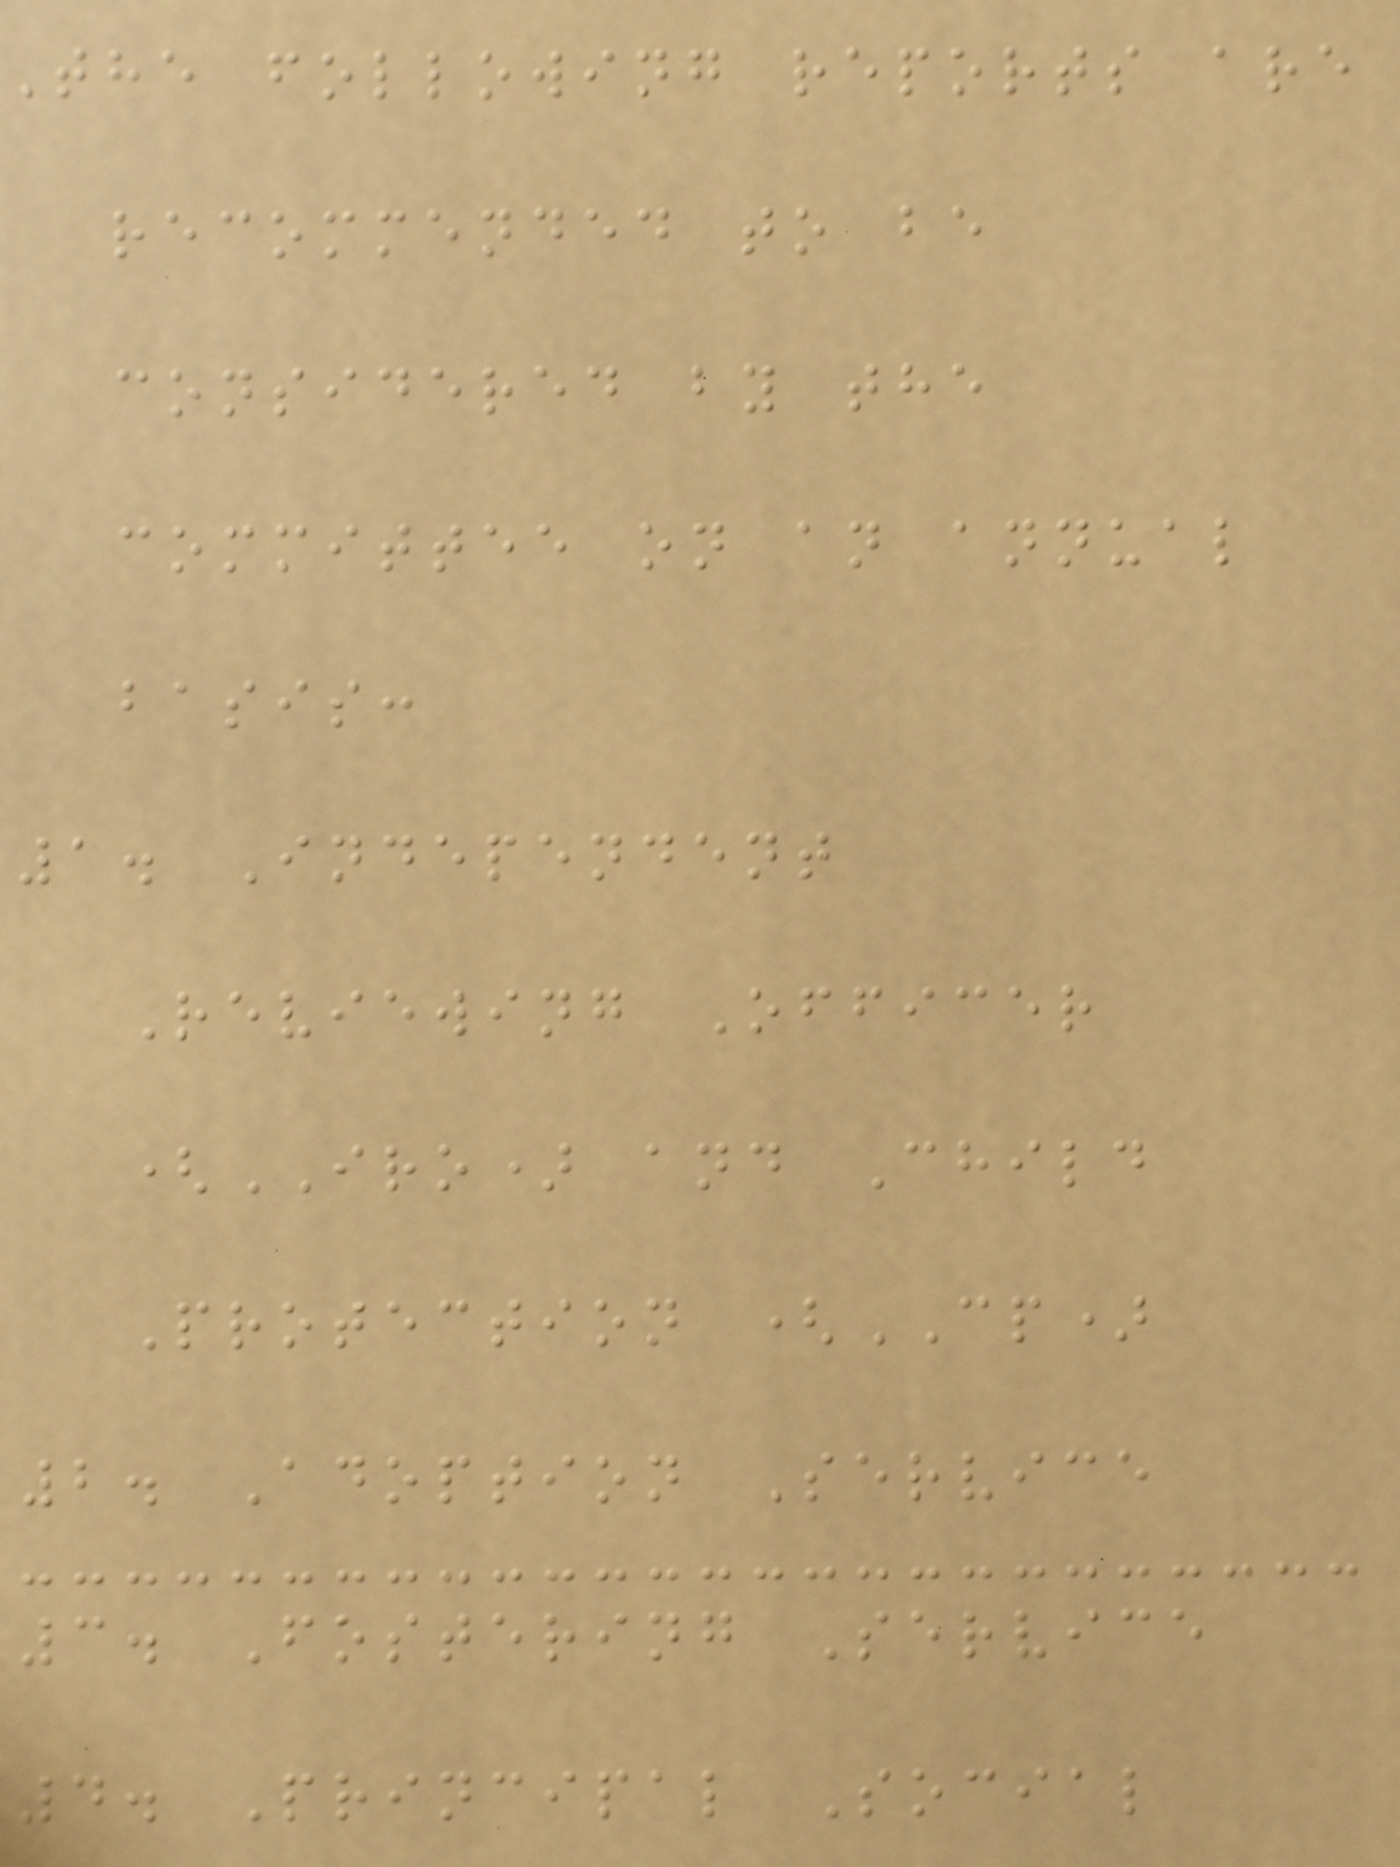The following reports are
recommended to be
considered by the
committee on an annual
basis:
1. Independent
Reviewing Officer
(IRO) and Child
Protection (CP)
2. Adoption Service
3. Fostering Service
4. Principal Social
